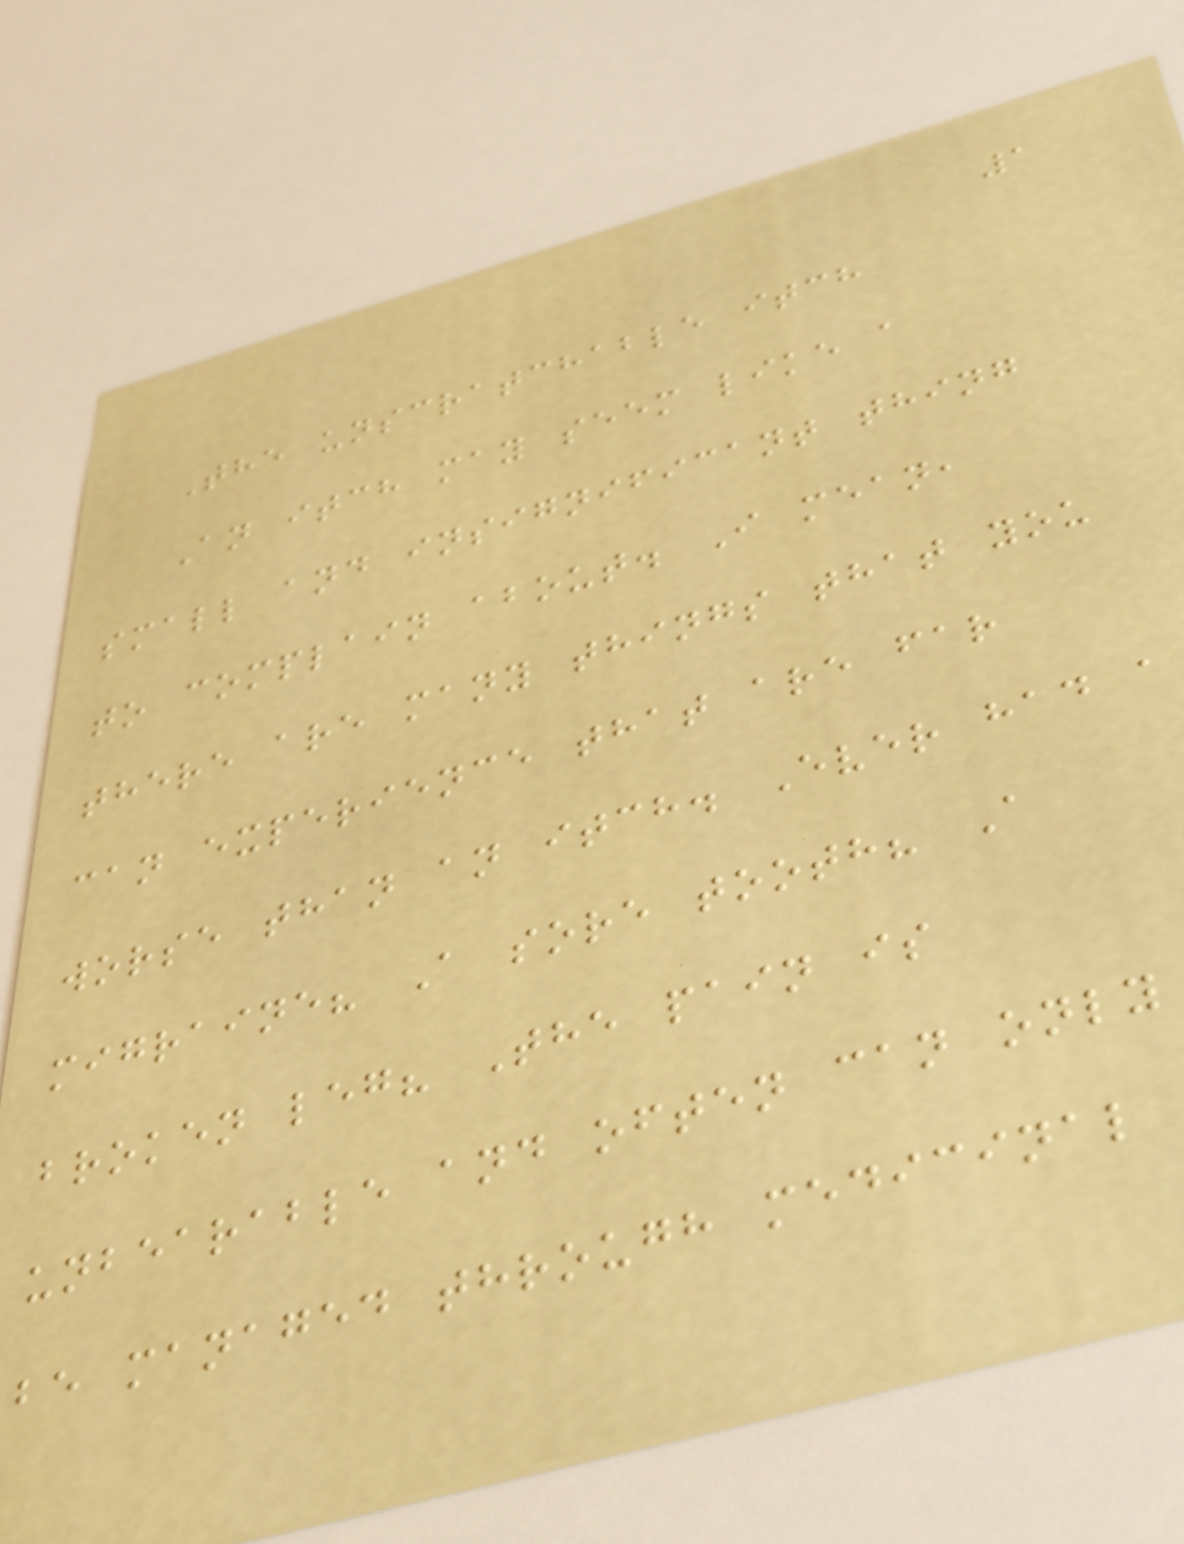1
The unscratchable itch
An itch may seem like a
small and insignificant thing
to complain about. I mean,
there are many things that you
can experience that are far
worse than an itch. Ever had a
migraine? A sore tooth? A
broken leg? The pain is
unbearable and often can only
be managed through medicinal
